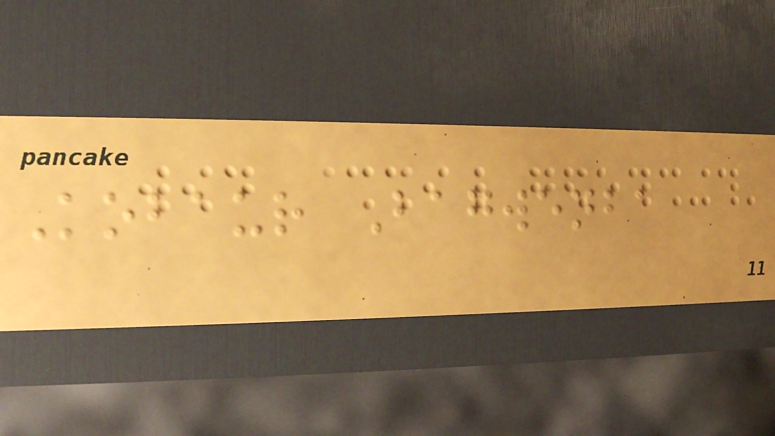Kobaur Bagwenba
